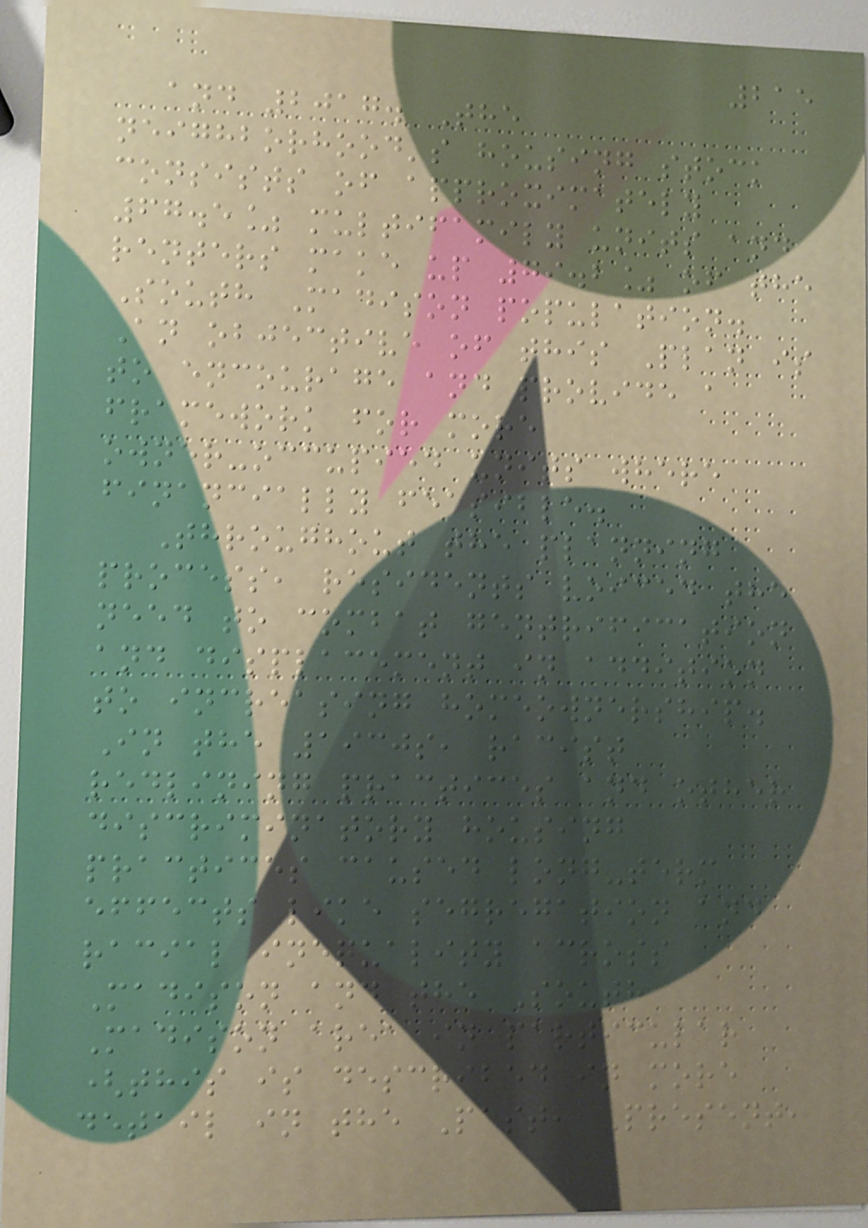215
and 2017. The
neighborhood's housing stock
consists of approximately
67.5% multifamily units and
renters make up 79.2% of the
South Madison population.
An objective of this Plan is
to encourage and provide a
framework for more
owner-occupied units where
financially feasible.
Throughout the planning
process, residents voiced the
need to combat gentrification
and displacement in addition
to increasing homeownership.
In the 1930s, racist
redlining practices and other
discriminatory housing
practices caused long-term
effects like segregation and
racial inequality across
Madison and the South
Madison area in particular
(this is described in more
detail in the Past, Present,
